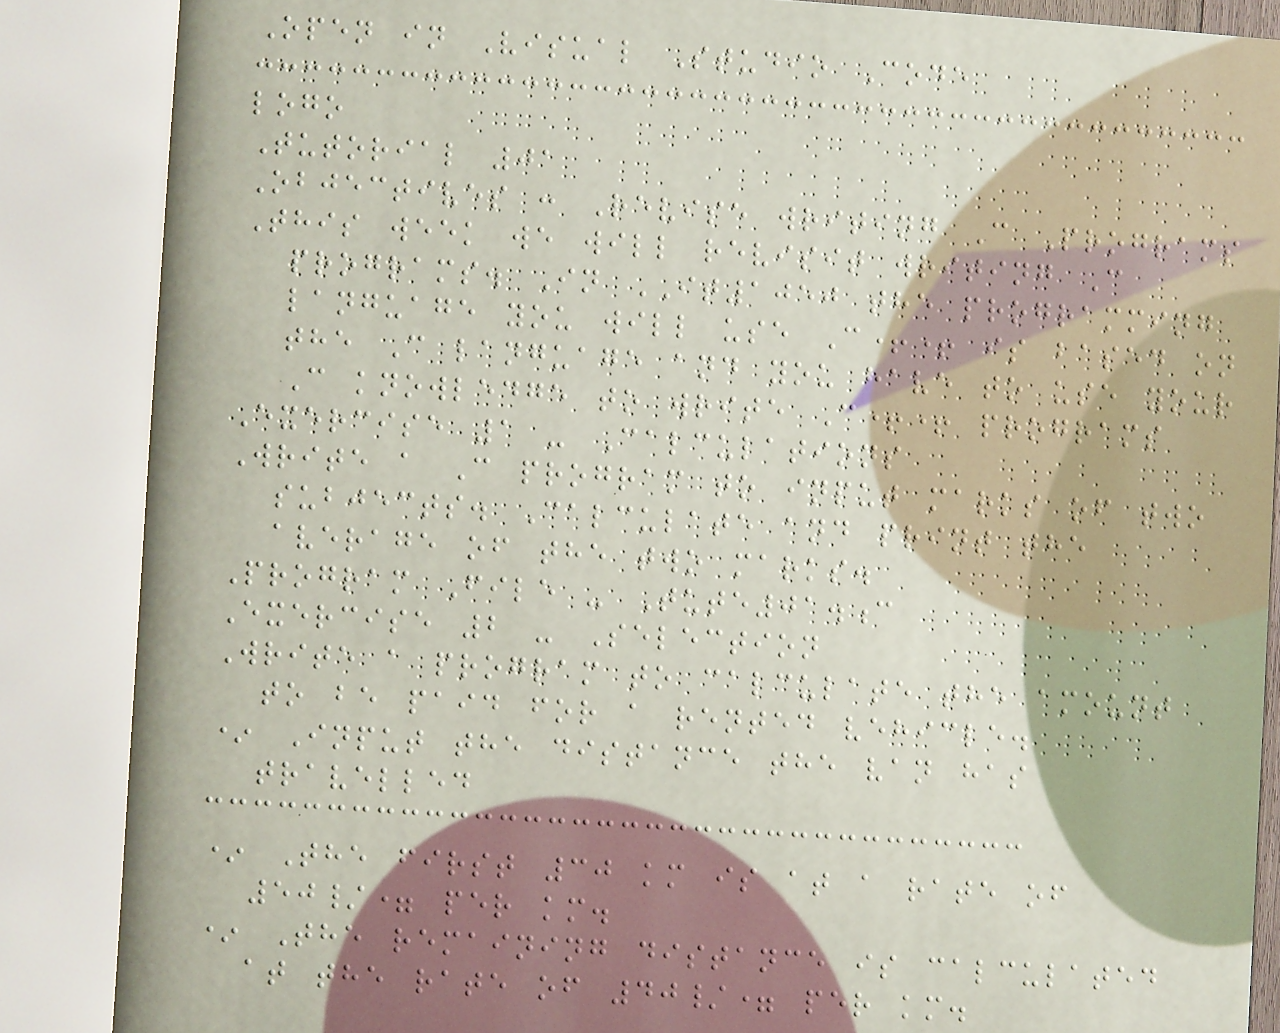Open in Visual Studio Code
logo
Tutorial 01
Objectives : Revise writing C Programs
This week we will revisit writing C
programs. In IT1050 the programming
language you will use C++ is based on
the C language and you have to use your
C knowledge to write C++ programs
Exercise 1 - Calculations
Write a C program to input marks of two
subjects. Calculate and print the
average of the two marks.
Program File - Tute01.c
Exercise 2 - Selection
Write a program to calculate the amount
to be paid for a rented vehicle.
* Input the distance the van has
travelled
* The first 30 km is at a rate of
50/= per km.
* The remaining distance is calculated
at the rate of 40/= per km.
